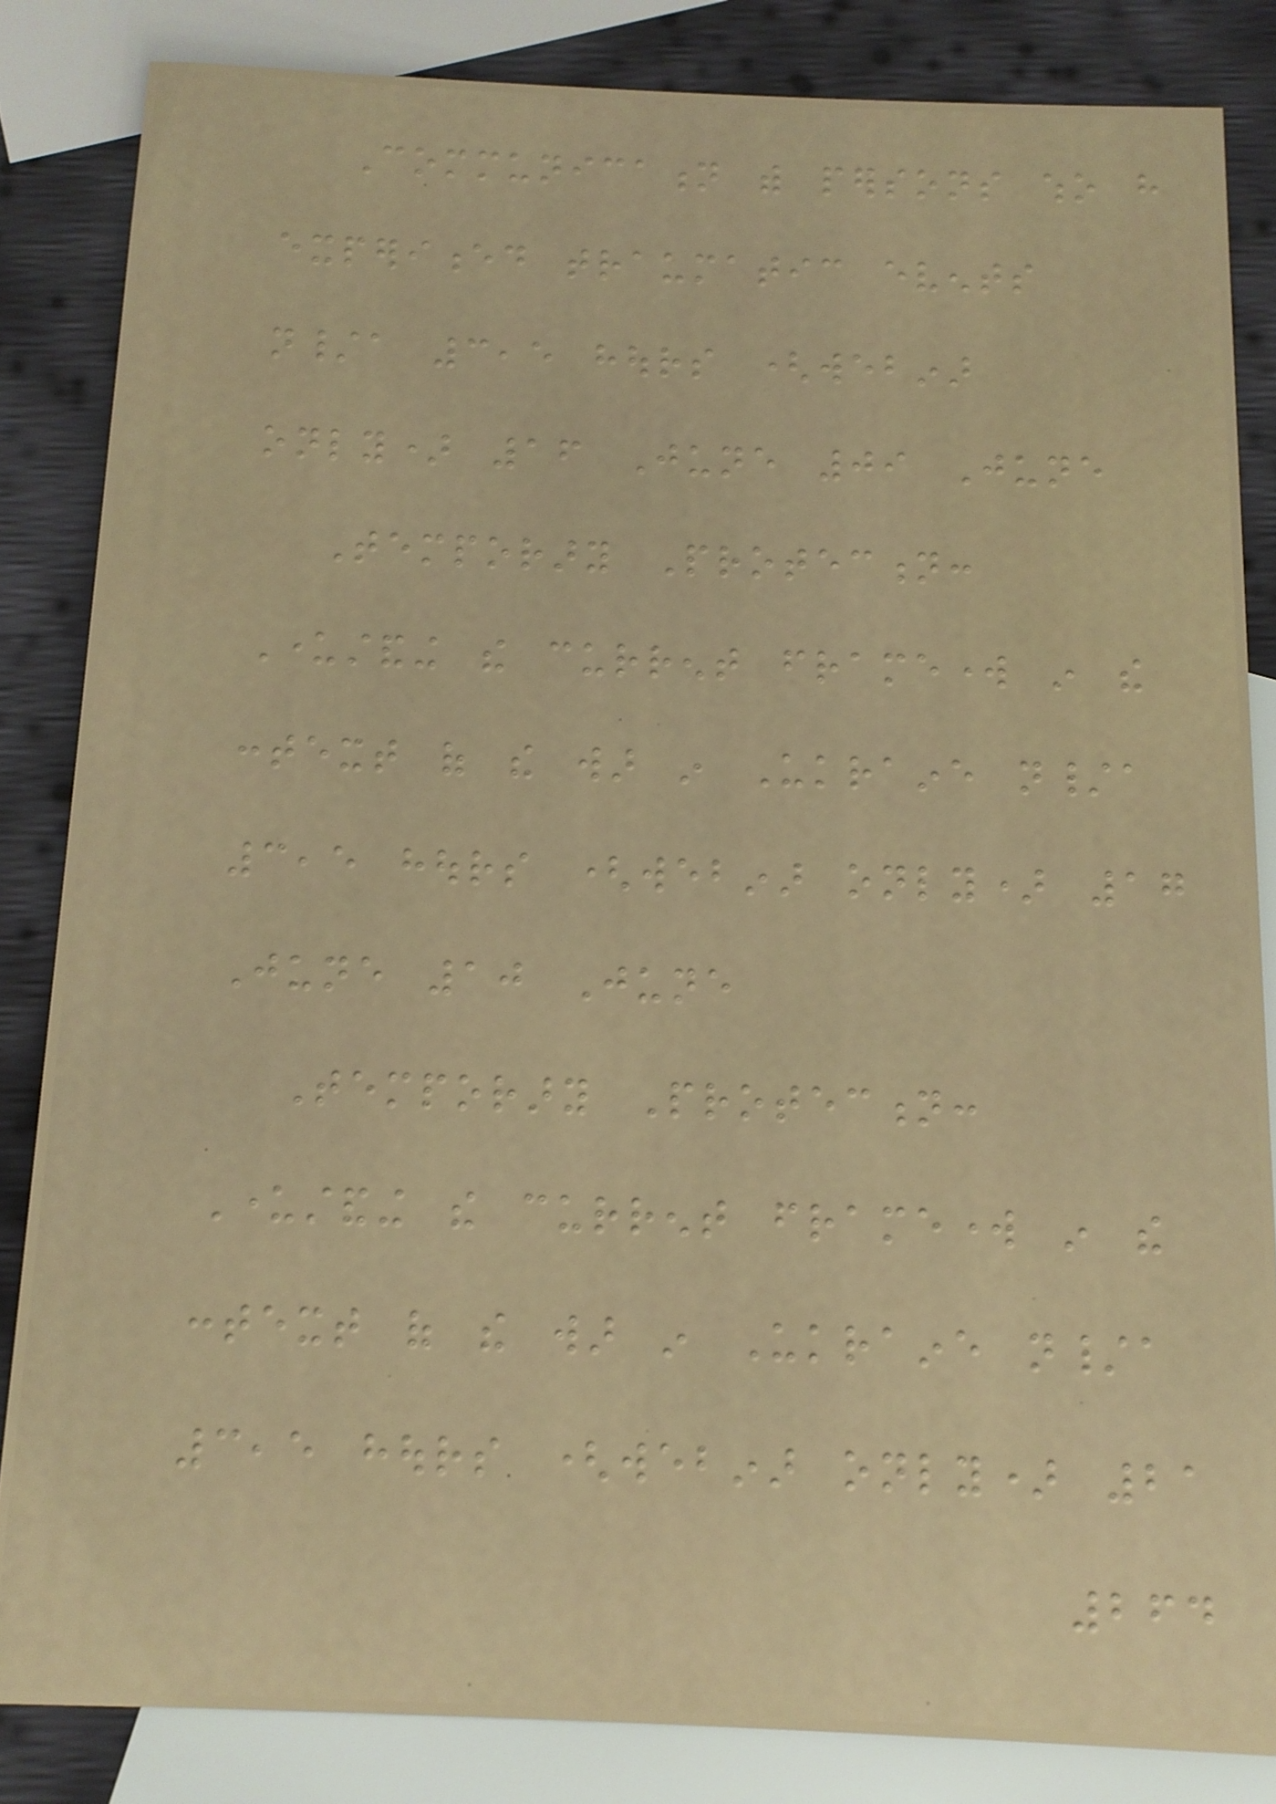Communication with persons who have
experienced traumatic events
n/a 3,5 hours (webinar
only) 16 June 09 June
Temporary Protection:
Understanding the current framework in the
context of the war in Ukraine n/a
3,5 hours (webinar only) 17
June 10 June
Temporary Protection:
Understanding the current framework in the
context of the war in Ukraine n/a
3,5 hours (webinar only) 21
264
